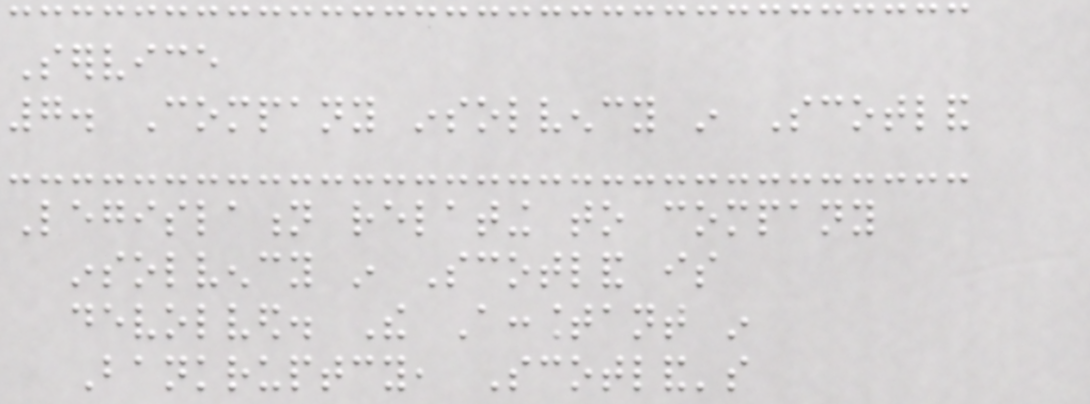Service
7. Company insolvency in Scotland
Legislation relating to company
insolvency in Scotland is
devolved. The Accountant in
Bankruptcy, Scotland's
